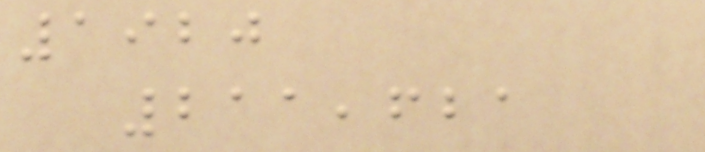1920
211,621
